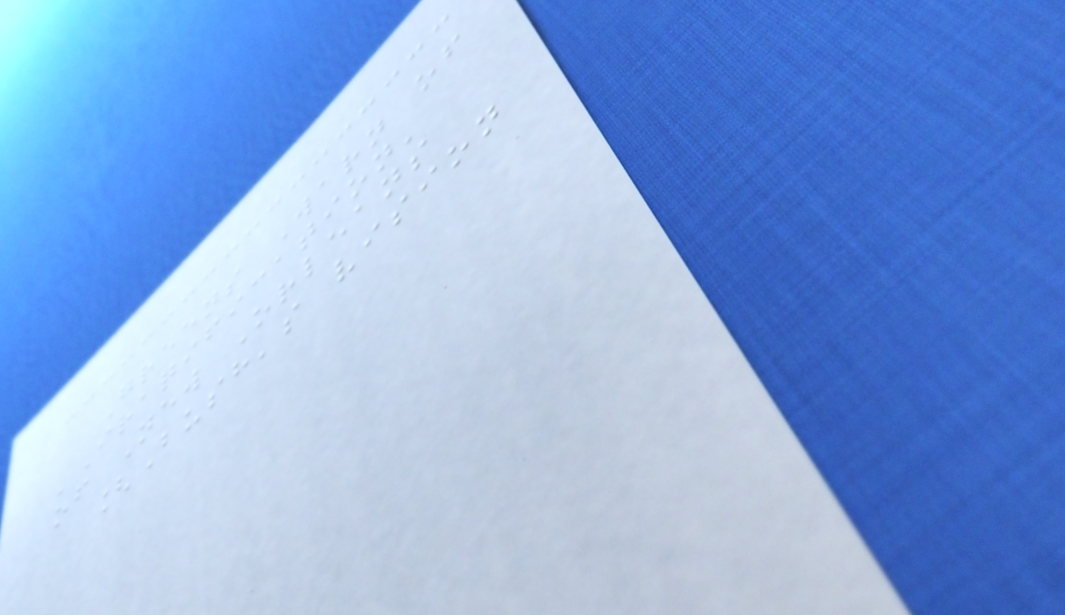Greens Warn of
'Iraqification'
of New Orleans
[Bush's vision
